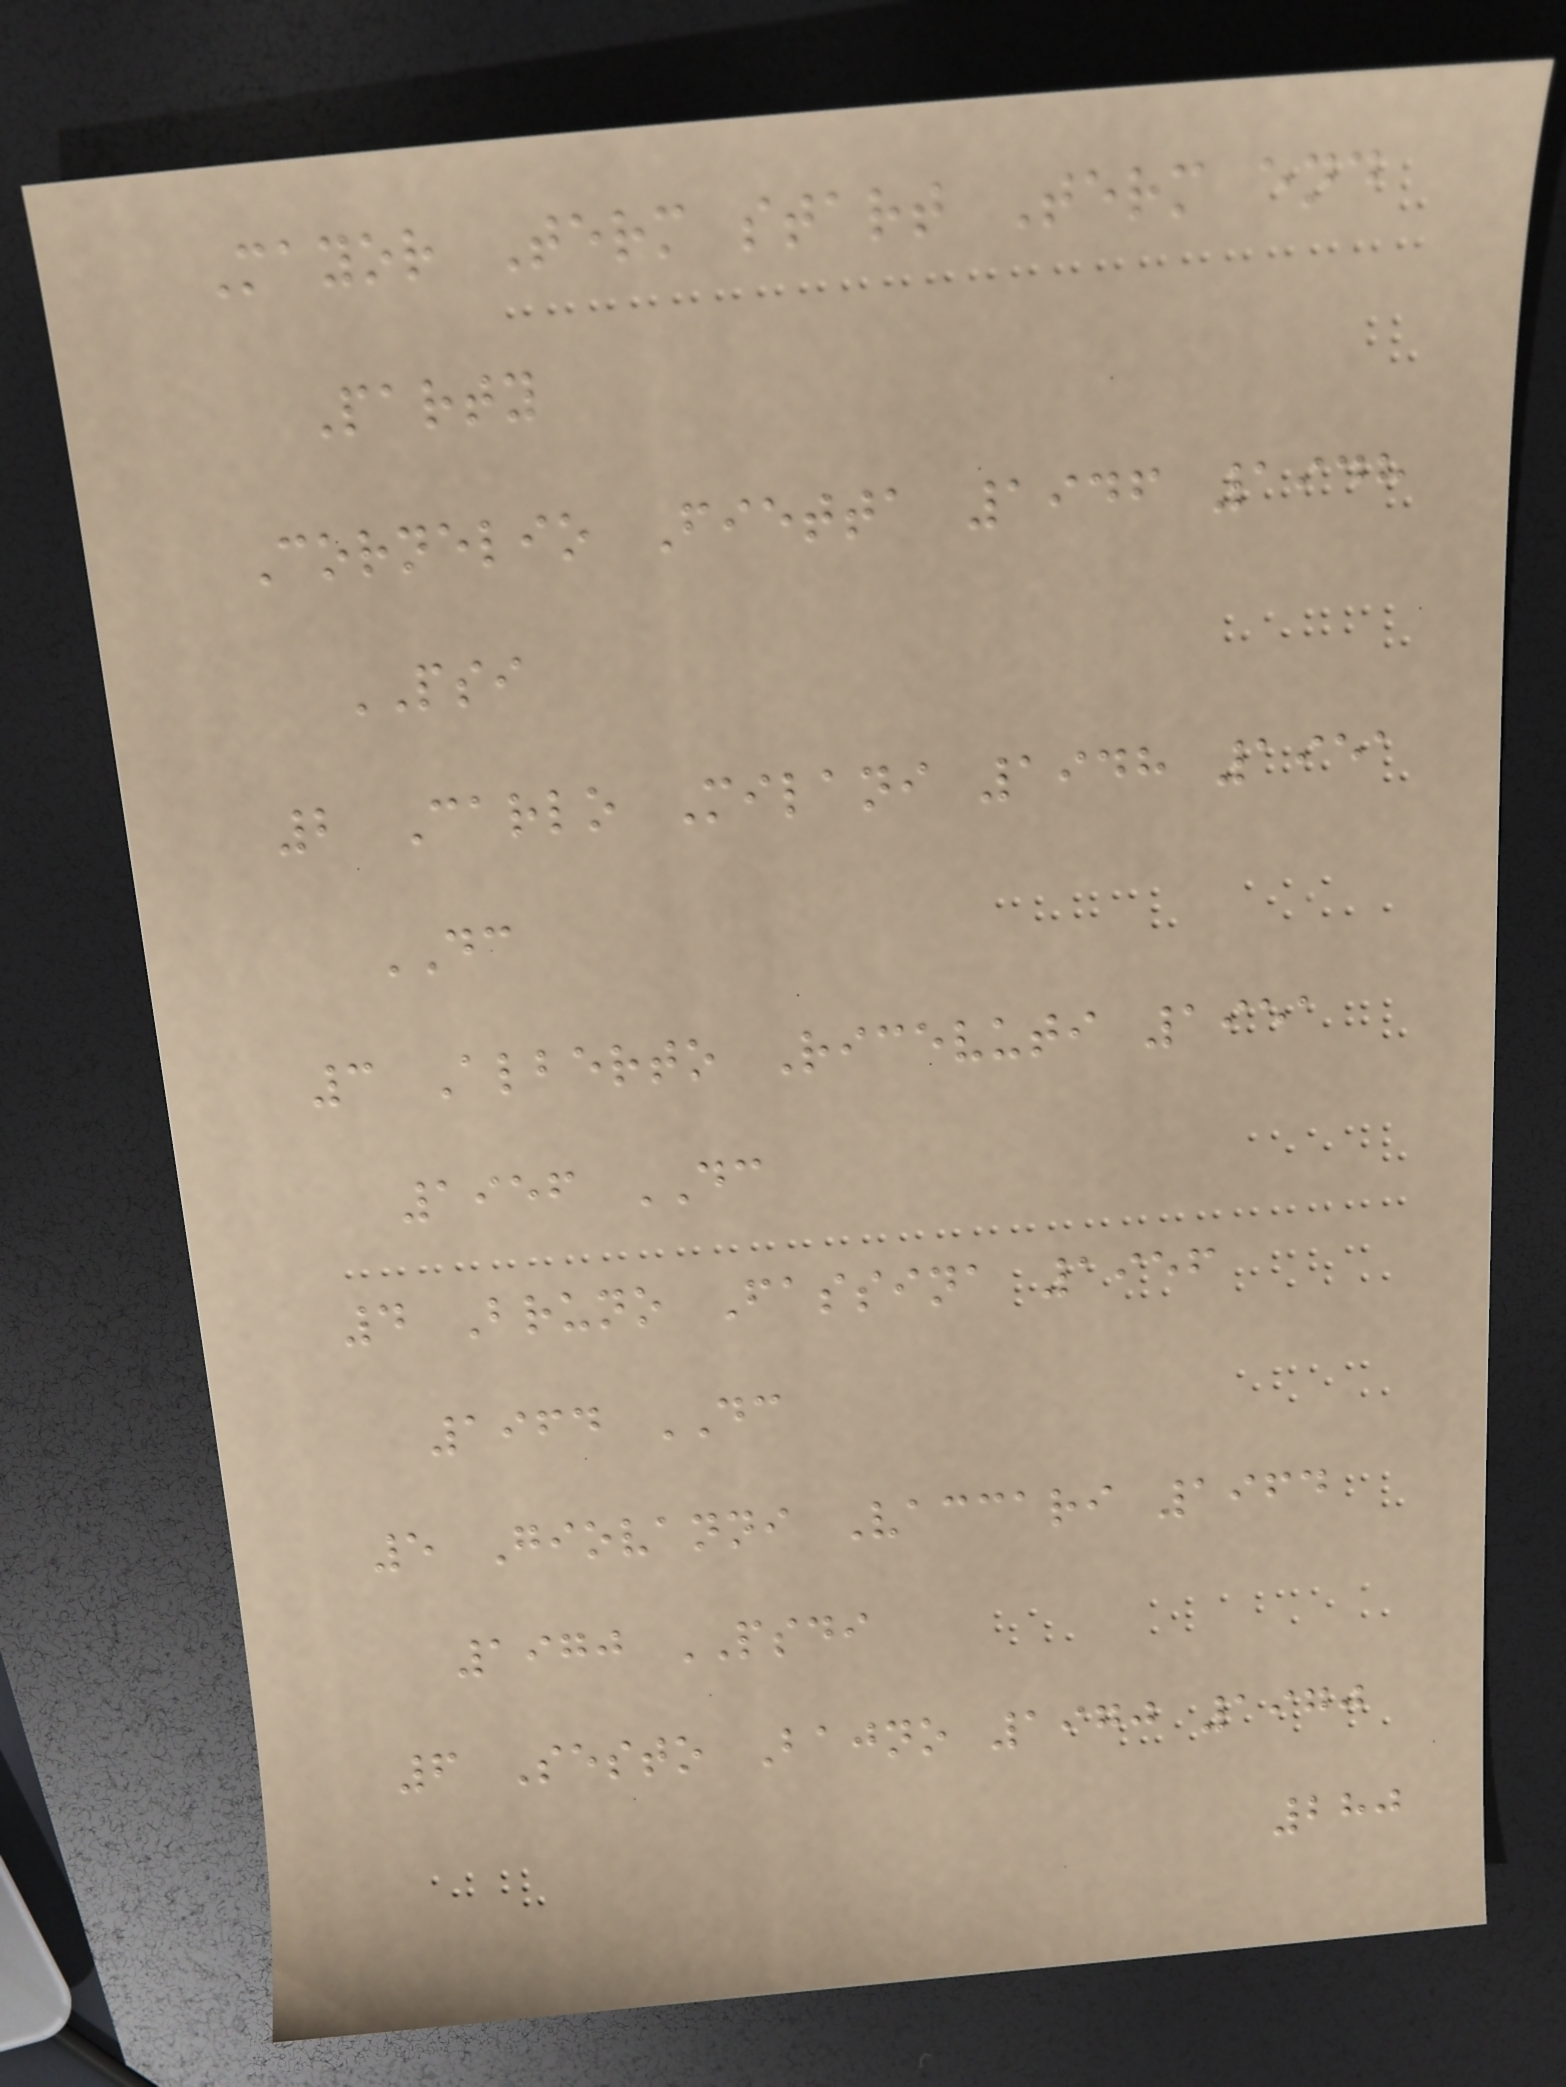Mayor Term start Term end
Party
Cornelio Fietta 1946 1948
PSI
2 Carlo Milani 1948 1951
DC
3 Alberto Ricevuti 1951
1956 DC
4 Bruno Fassina 1956
1964 DC
5 Giovanni Vaccari 1964
1970 PSDI
6 Sesto Bajno 1970 1970
280
